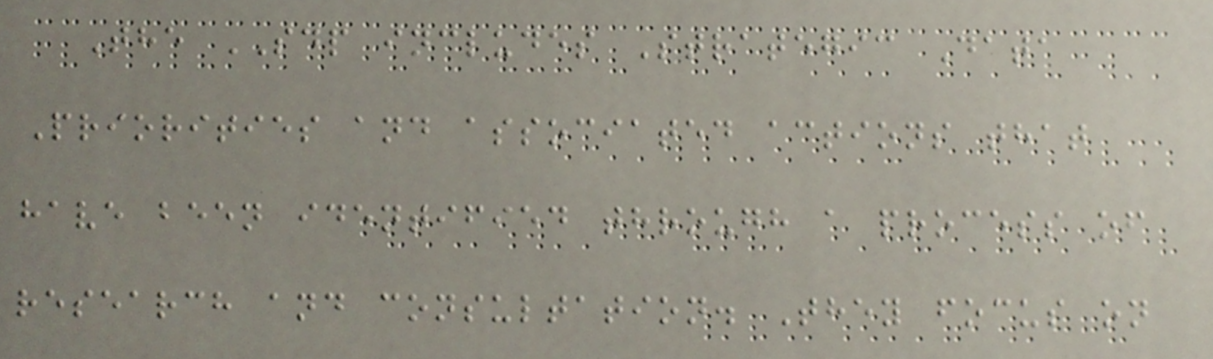The SDP includes Strategic Data
Priorities and associated actions that
have been identified through a process of
research and consultation. They focus on
